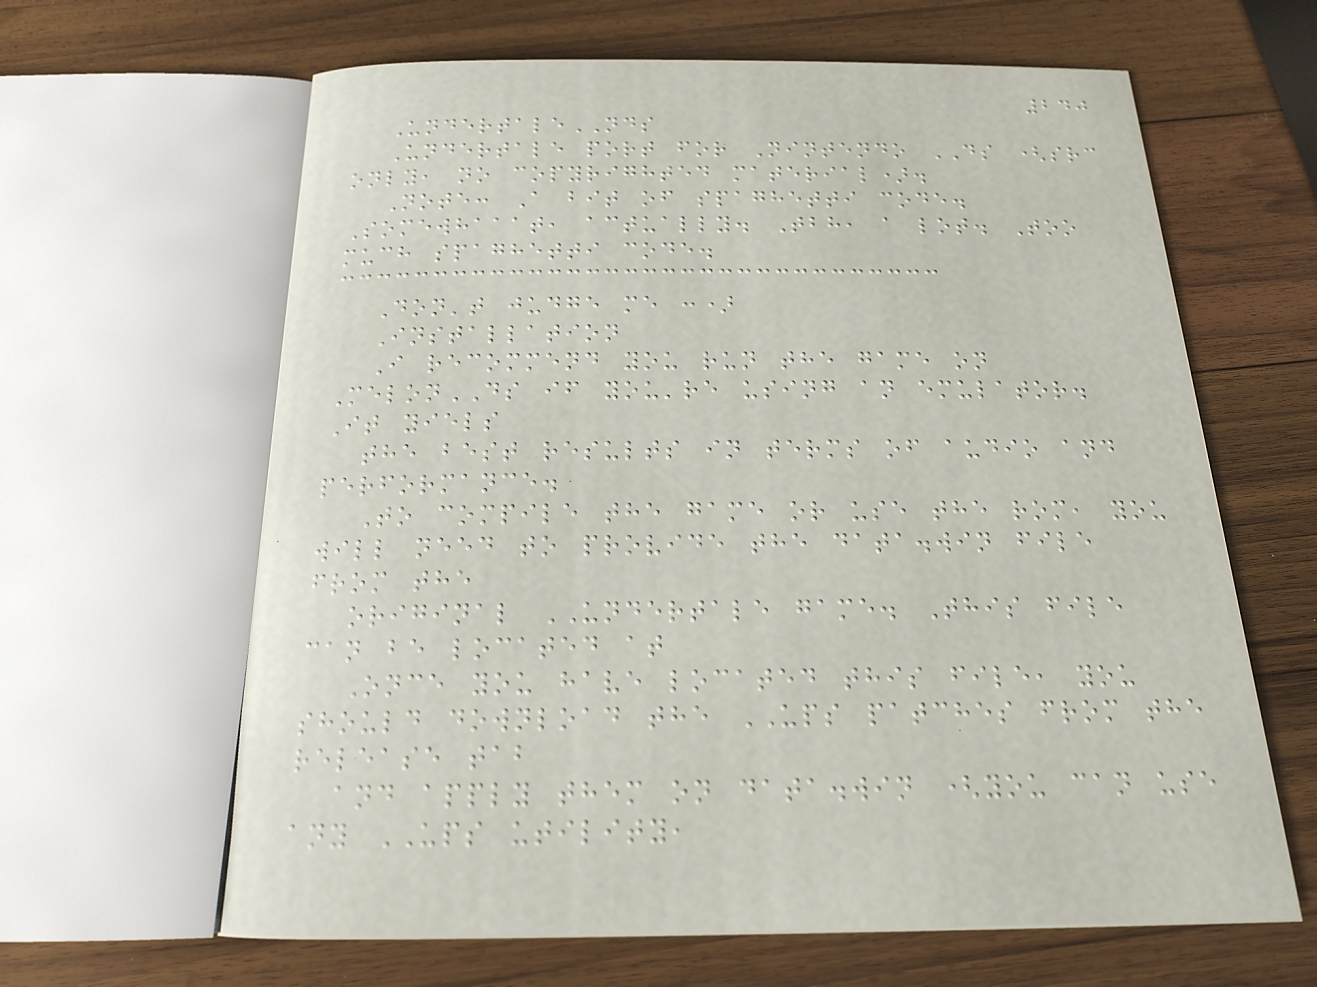240
UndertaleNDS
Undertale port for Nintendo DS (src
only, no copyrighted material).
Note: A bit of spaghetti code.
Somewhaaat, actually. Tbh, a lot. Too
much spaghetti code.
Don't judge me :)
Installation
I recommend you run the game on
MelonDS if you're using an emulator.
It yiels
the best results in terms of audio and
performance.
To compile the game or use the rom, you
will need to provide the data.win file
from the
original UNDERTALE game. This file
can be located at
Once you have located this file, you
should download the UPS patches from the
release tab
and apply them on data.win (you can use
any UPS utility,
